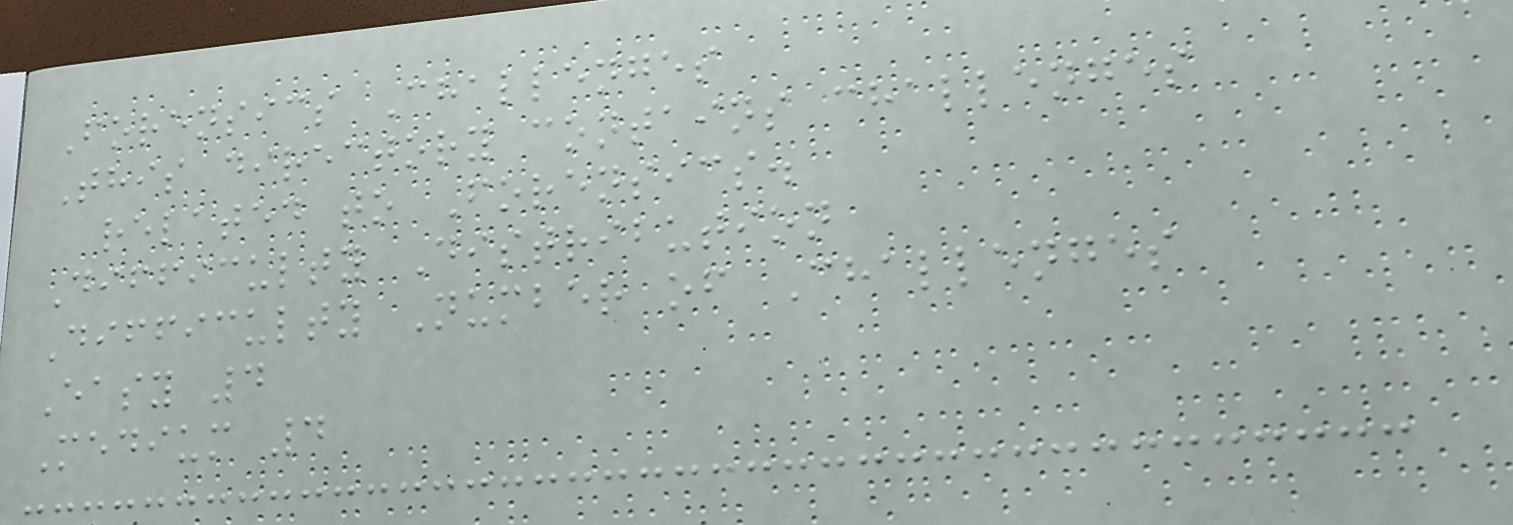Forensics Challenges
This directory contains challenges
related to Forensics.
Difficulty Distribution
Difficulty Number of Challenges
Easy 4
Medium 4
